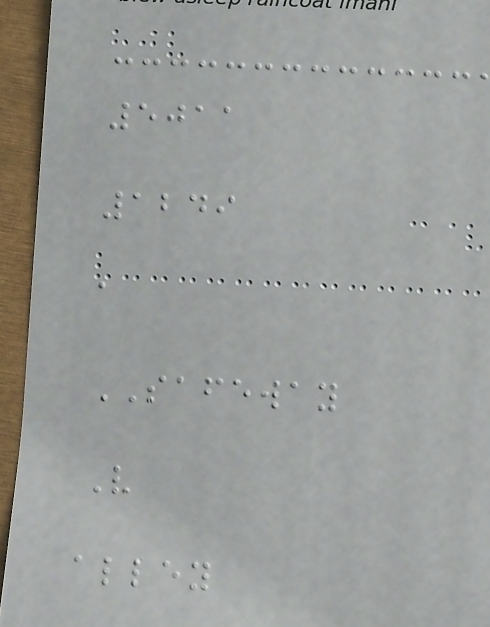5011
1249
a
SAFEWAY
V
alley
